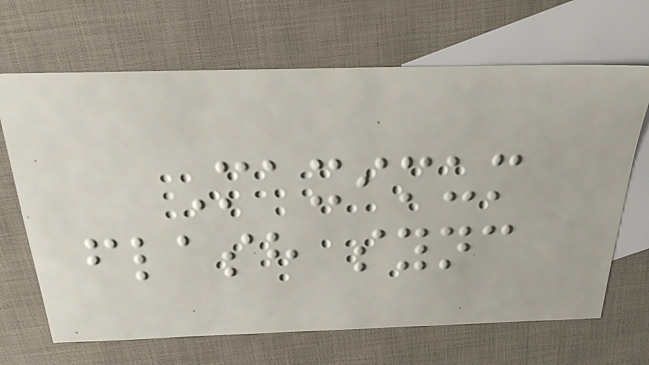Maximum
flash sync
